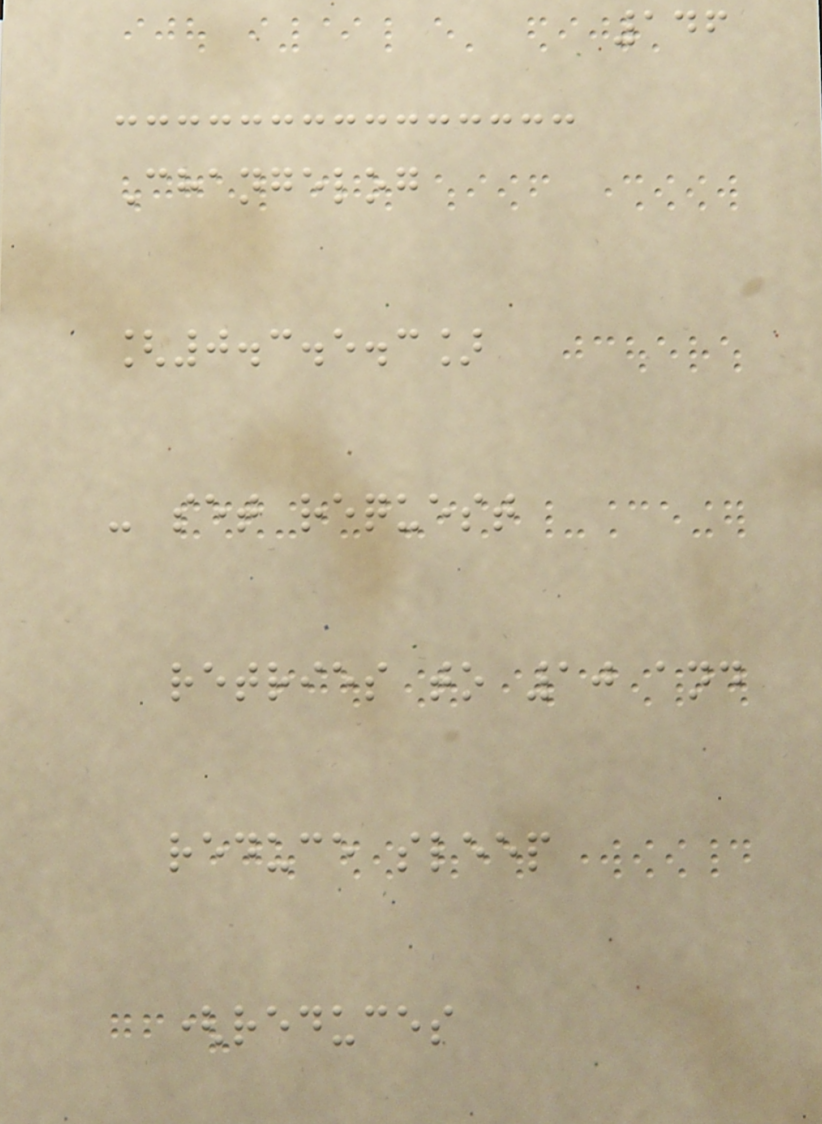146
Changelog
[0.3.5.3]
- set request
retries to 10 and
reduce sleep
(reduces
